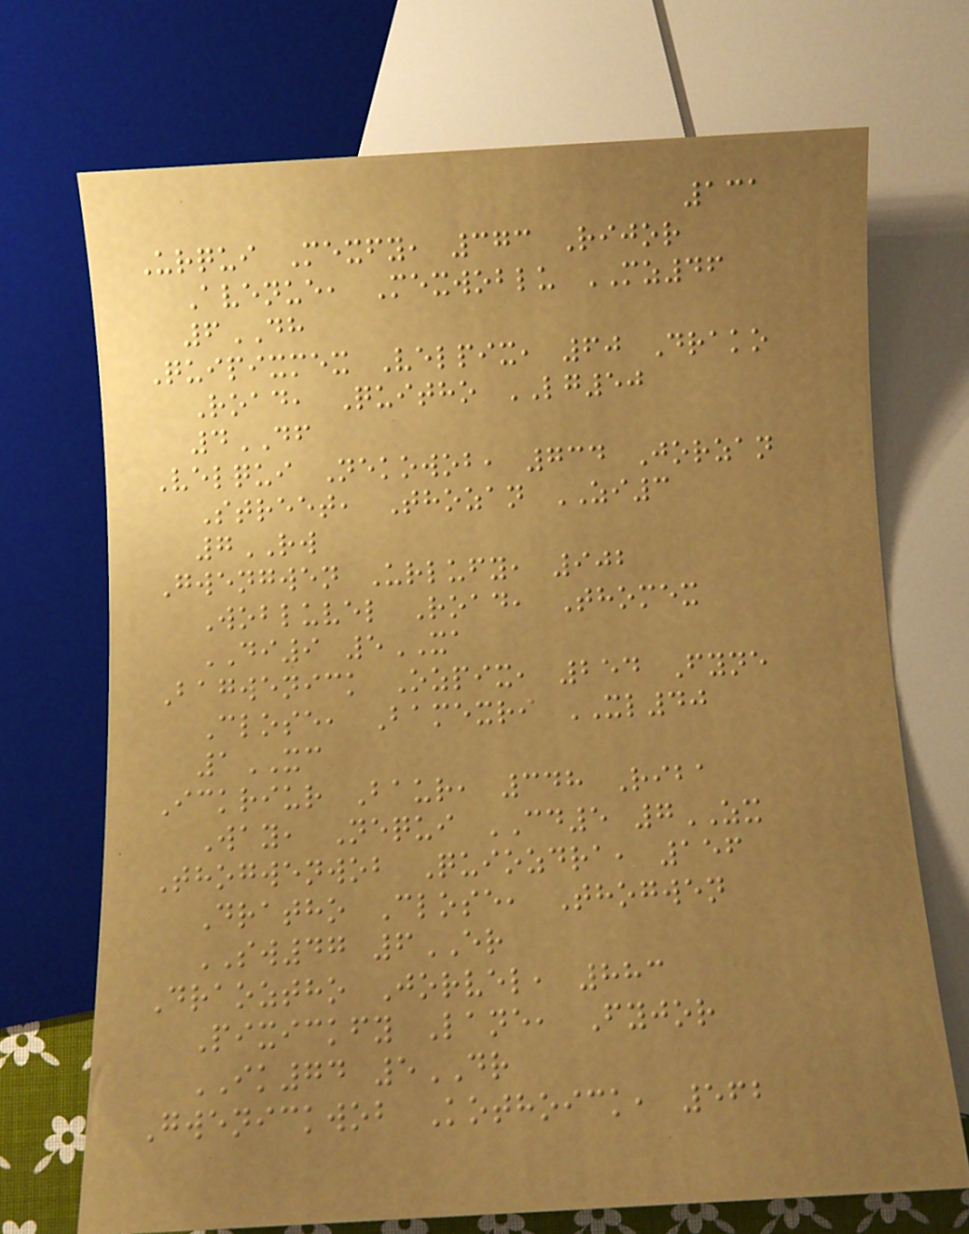131
Urqui Mexfy, 373 Rijor
Avenue, Mexwoblu MZ46
6DH
Quipixmex Velpix, 60 Drako
Road, Quitho LG50
4DF
Velqui Nekowob, 734 Jorzan
Street, Thozan ZI3
7RW
Gwengwen Urlufy, 902
Wobluvel Road, Thomex
DI9 5XA
Bagwenick Ozpix, 254 Fyne
Close, Bamexri XL40
1XC
Ickriur Baur, 348 Riba
Way, Nequi CD5 7ZX
Thogwenwob Quiozdra, 156
Dratho Close, Thogwen
SW47 6ER
Draoztho Jorvel, 883
Pixickfy Lane, Fyjor
IK74 5DR
Gwenickwob Kothoick, 562
